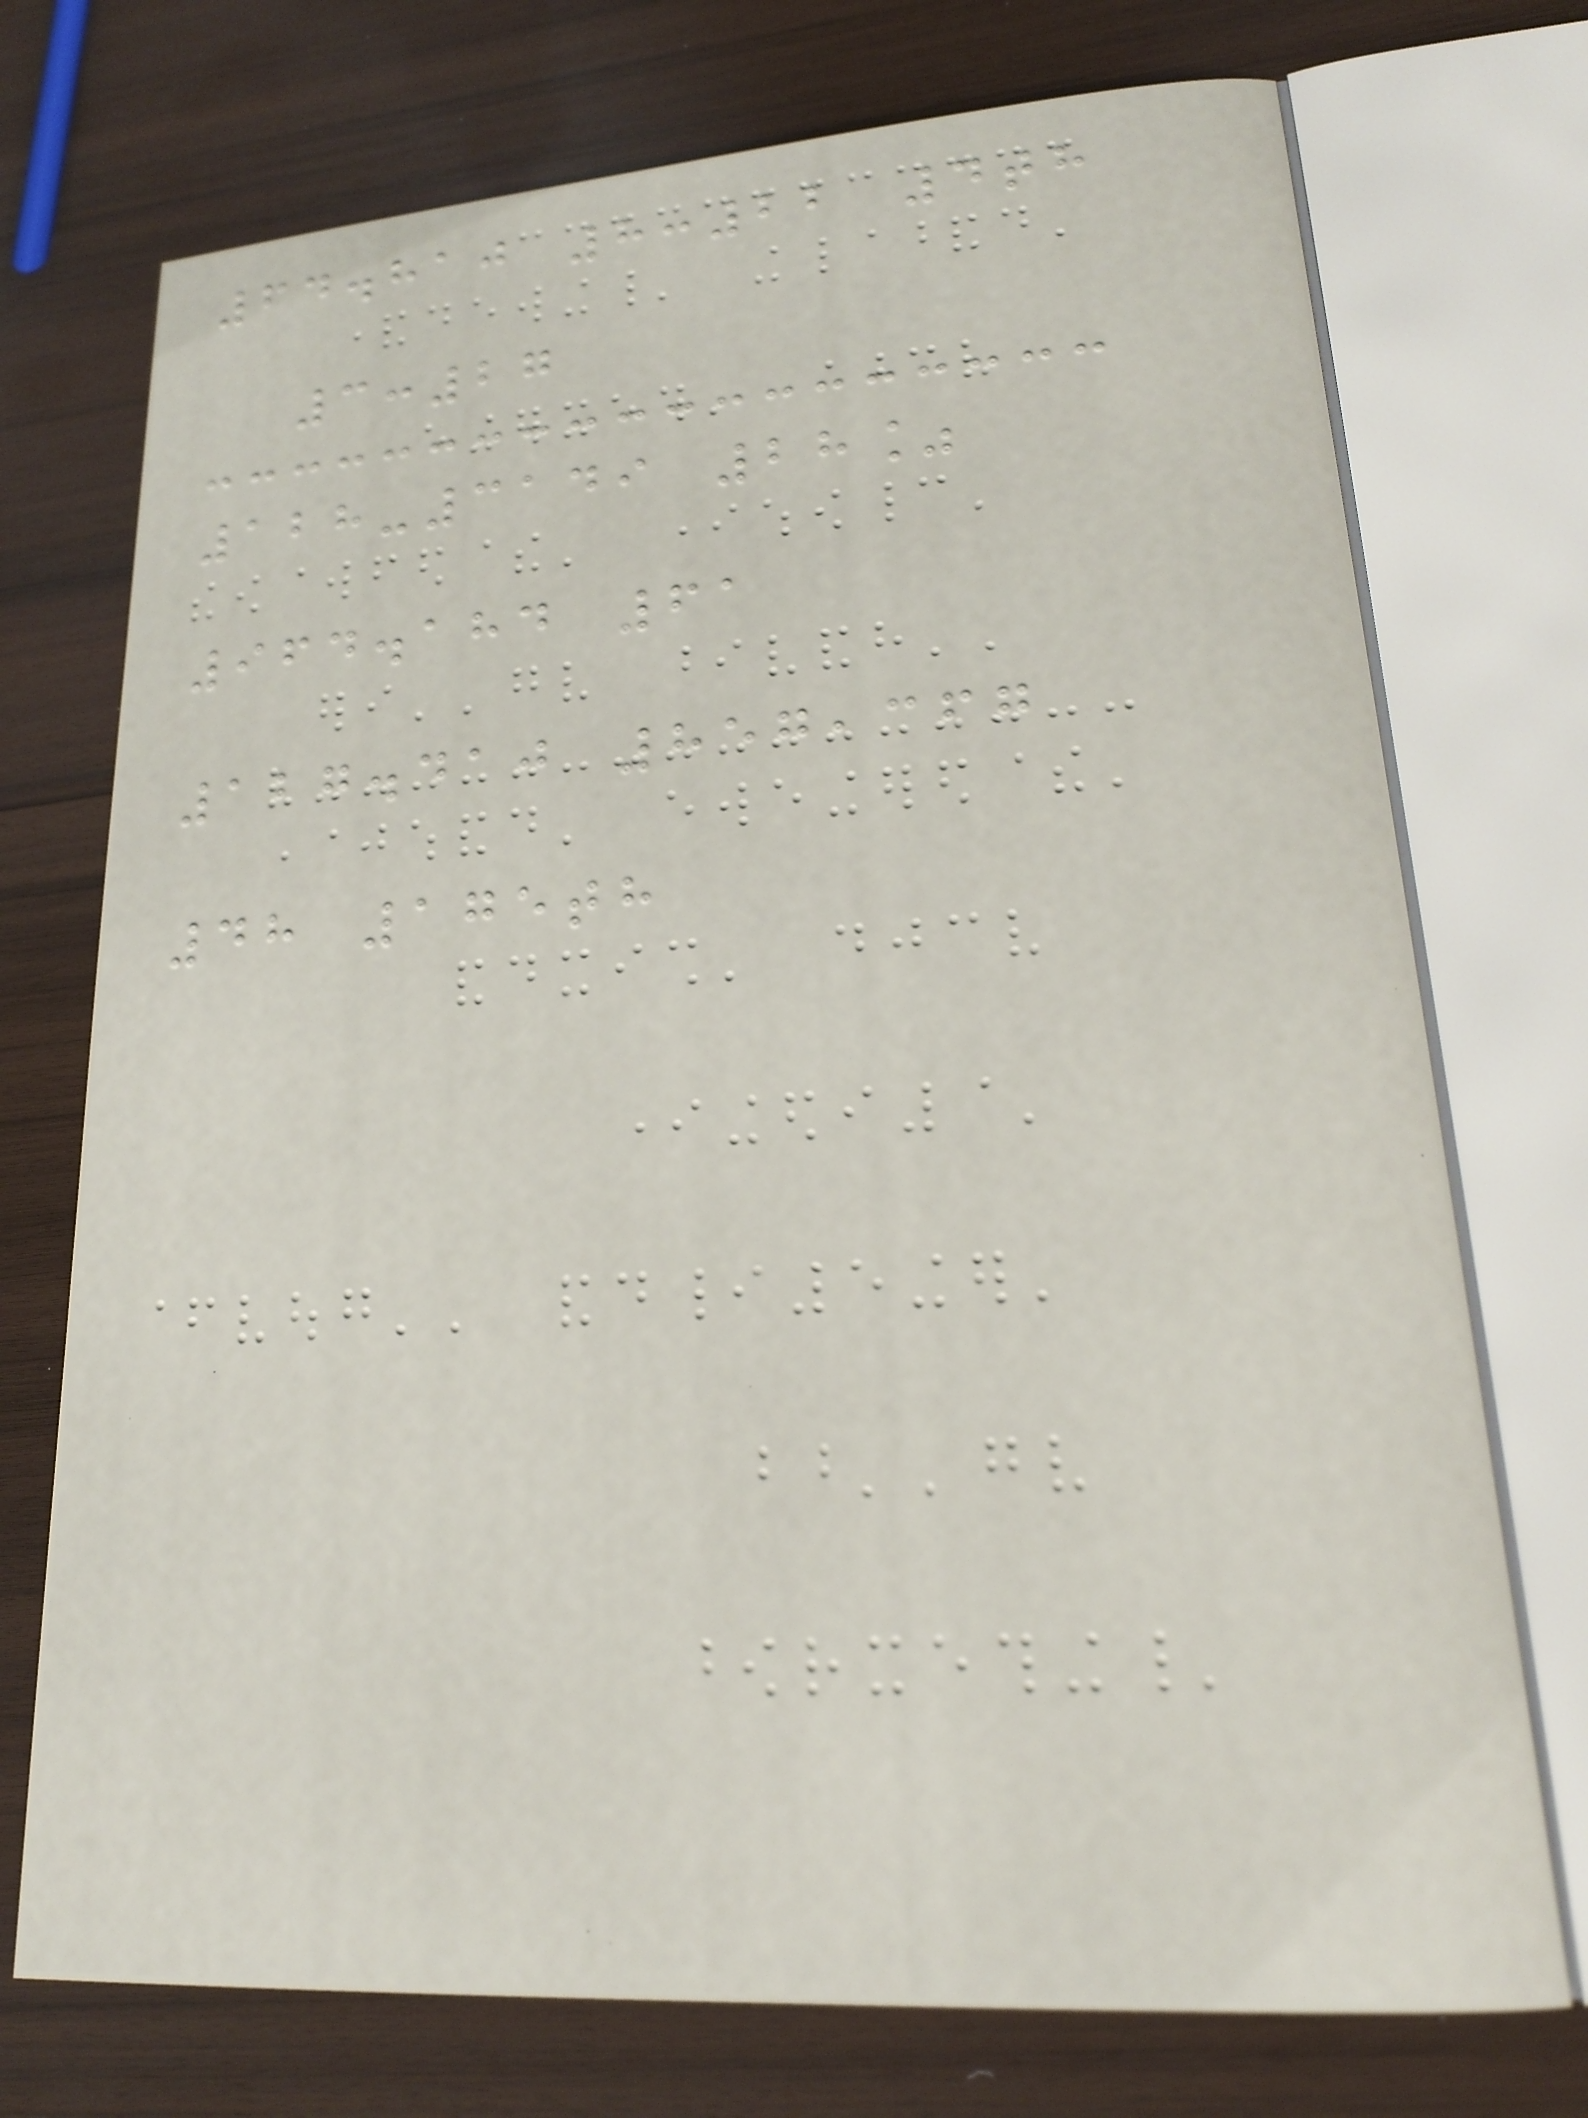64.810 8:22 4th
3:27
128-3149 28%
964.184 61
127.410 857,367
48 175th
